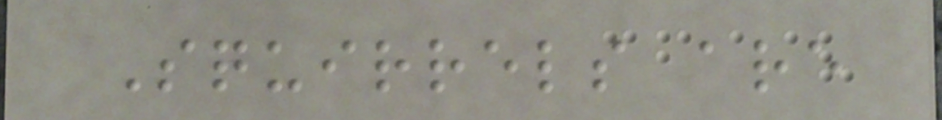Squirrels are
